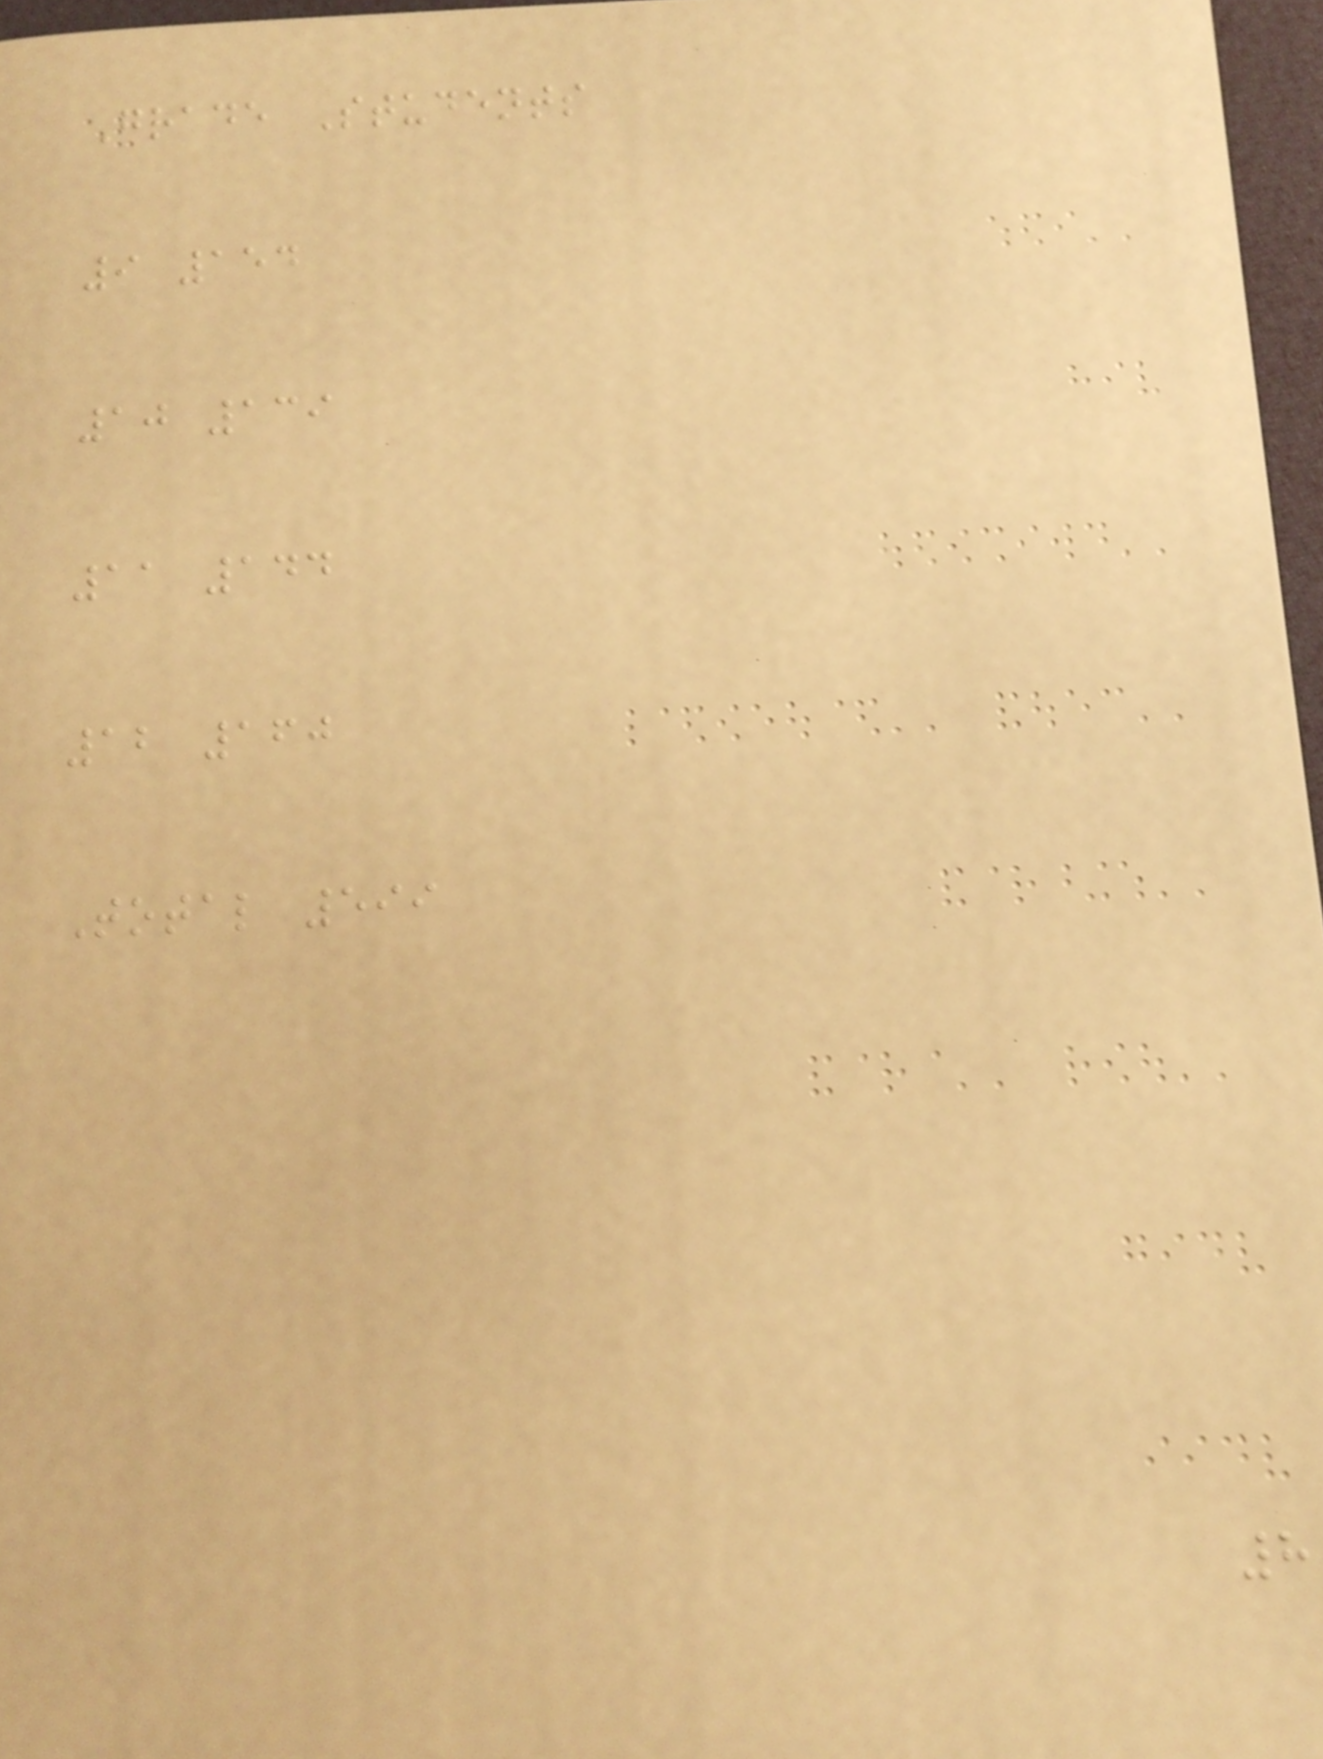Grade Students
9 154
10 139
11 144
12 160
Total 599
8
